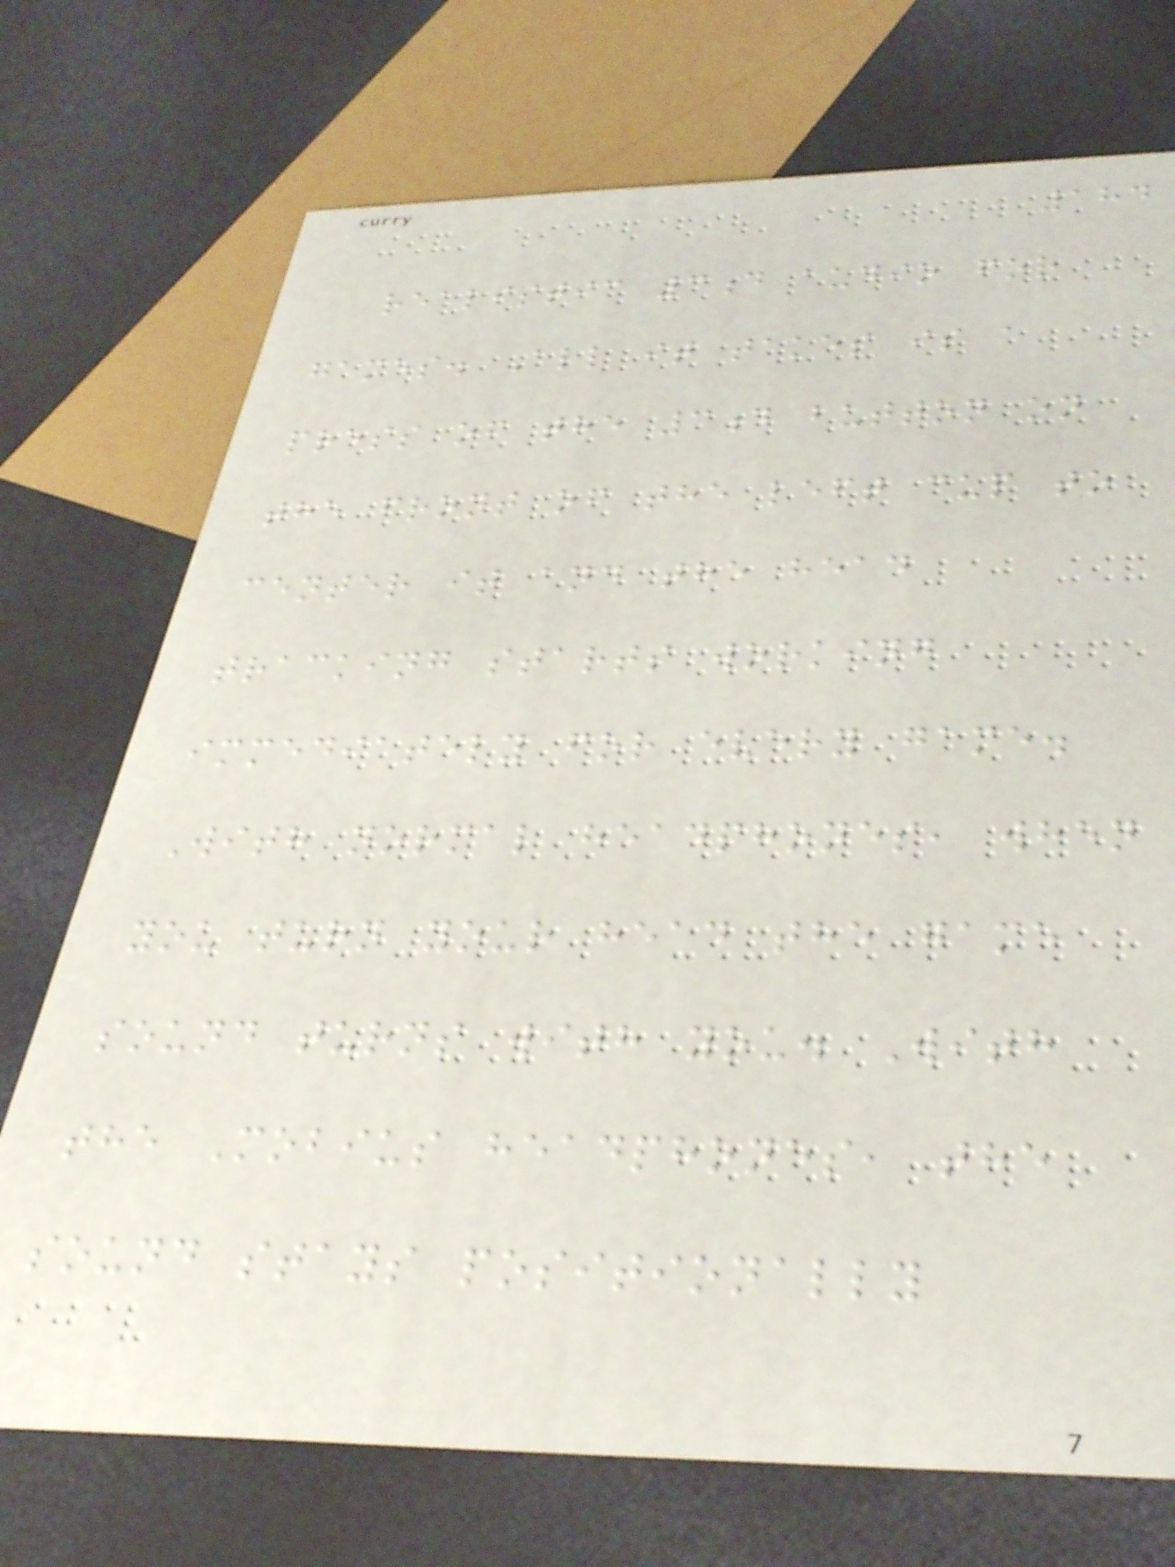184
realistic 3d audio for
games. All it takes is a
press of the 3d button on
the front of the left cup to
center it and the head
tracking starts working
immediately for every game.
With normal headphones, when
you turn your head the game
sound turns with you. With
the Mobius headphones, the
sound stays positionally
